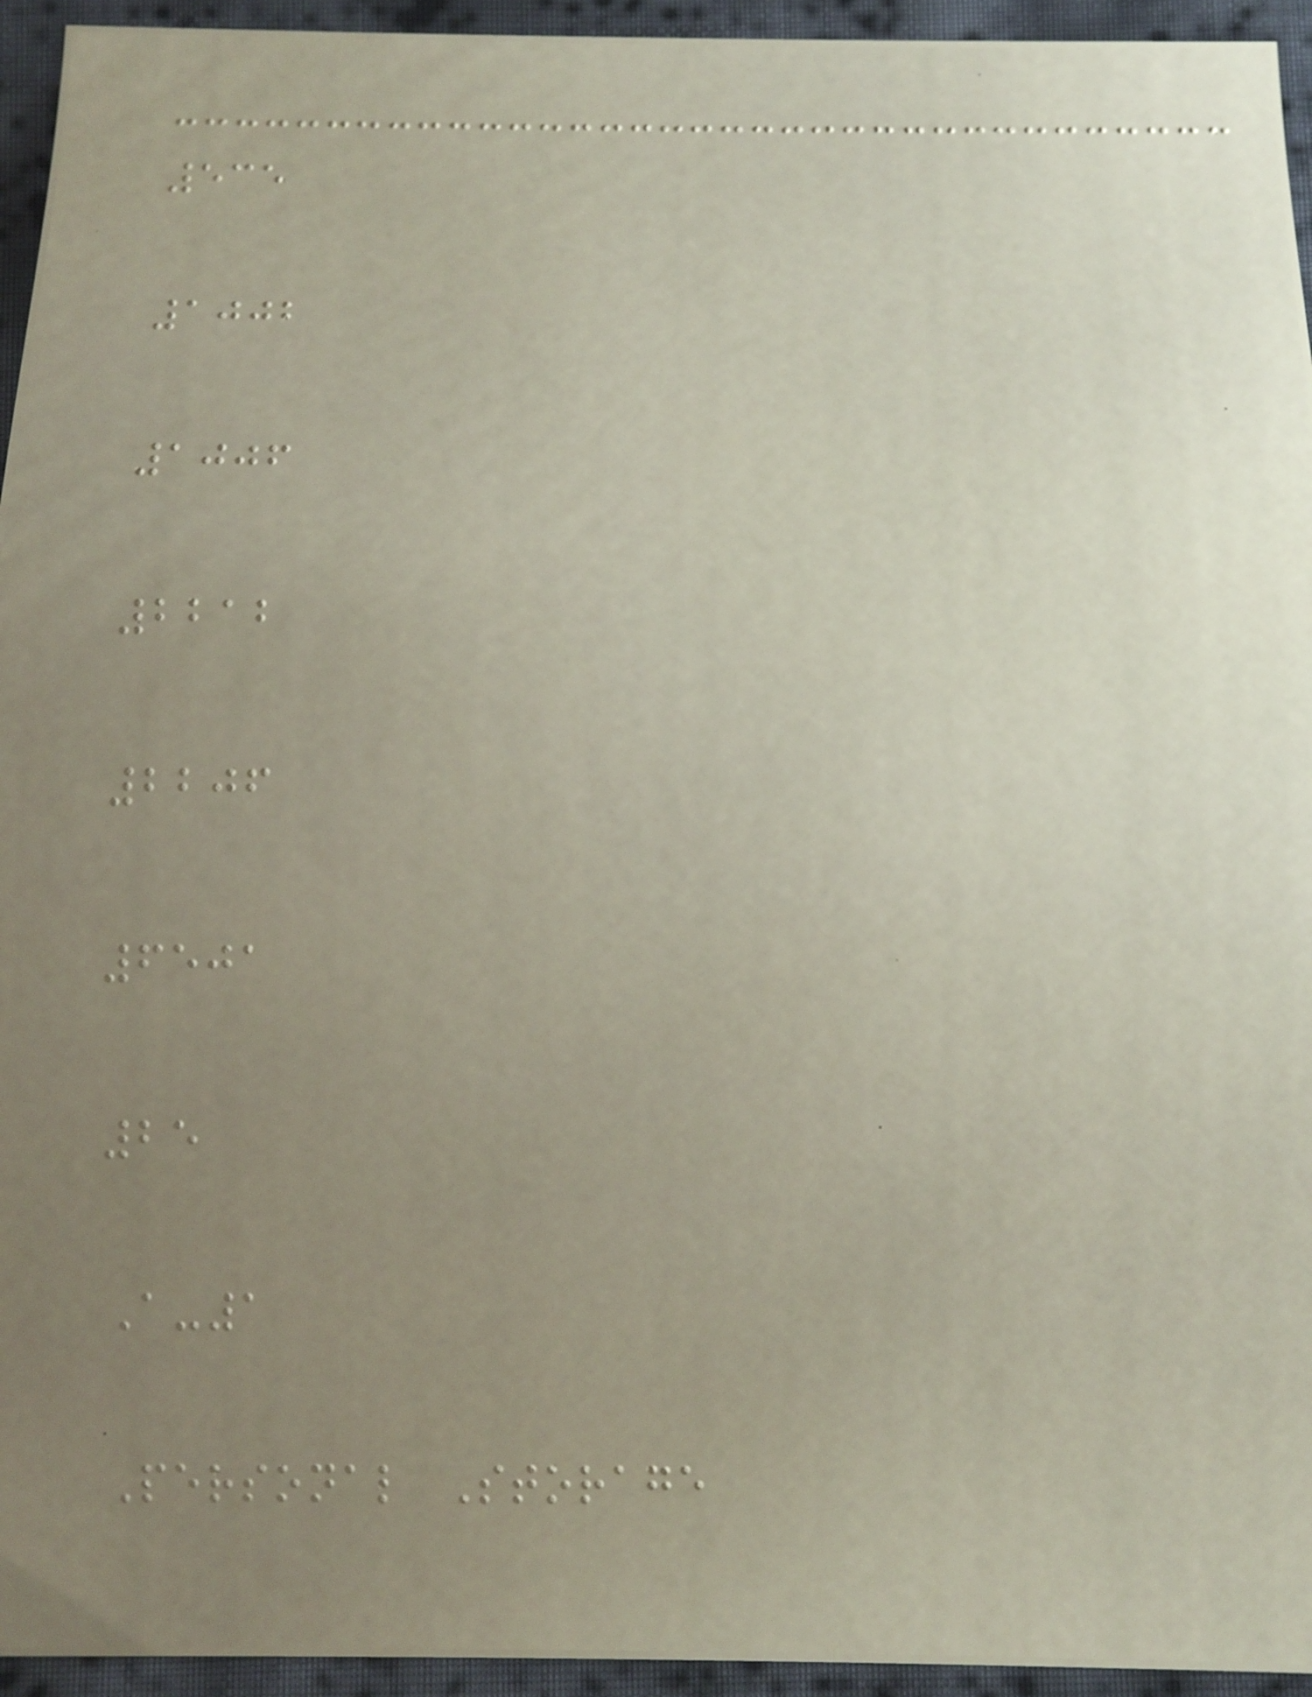535
1002
1006
2212
2206
6501
25
A-1
Personal Storage
